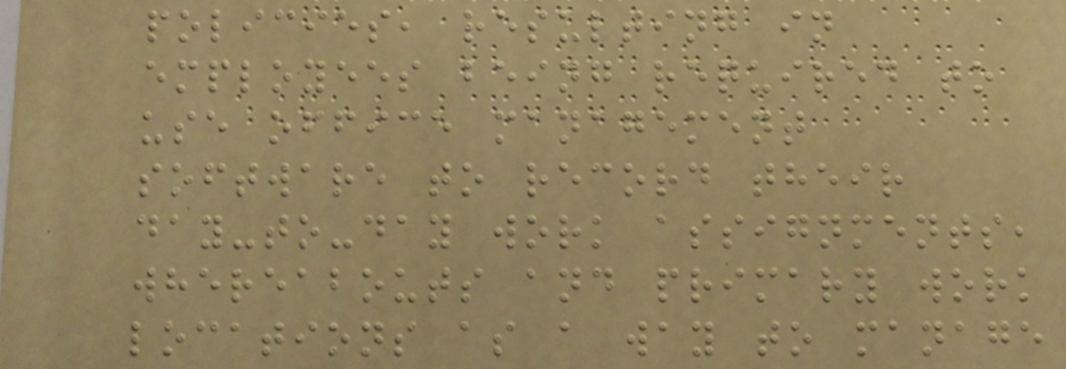policies, resulting in
employees being required to
use office management
software to record their
day-to-day work assignments,
whereabouts and primary work
locations as a way to manage
